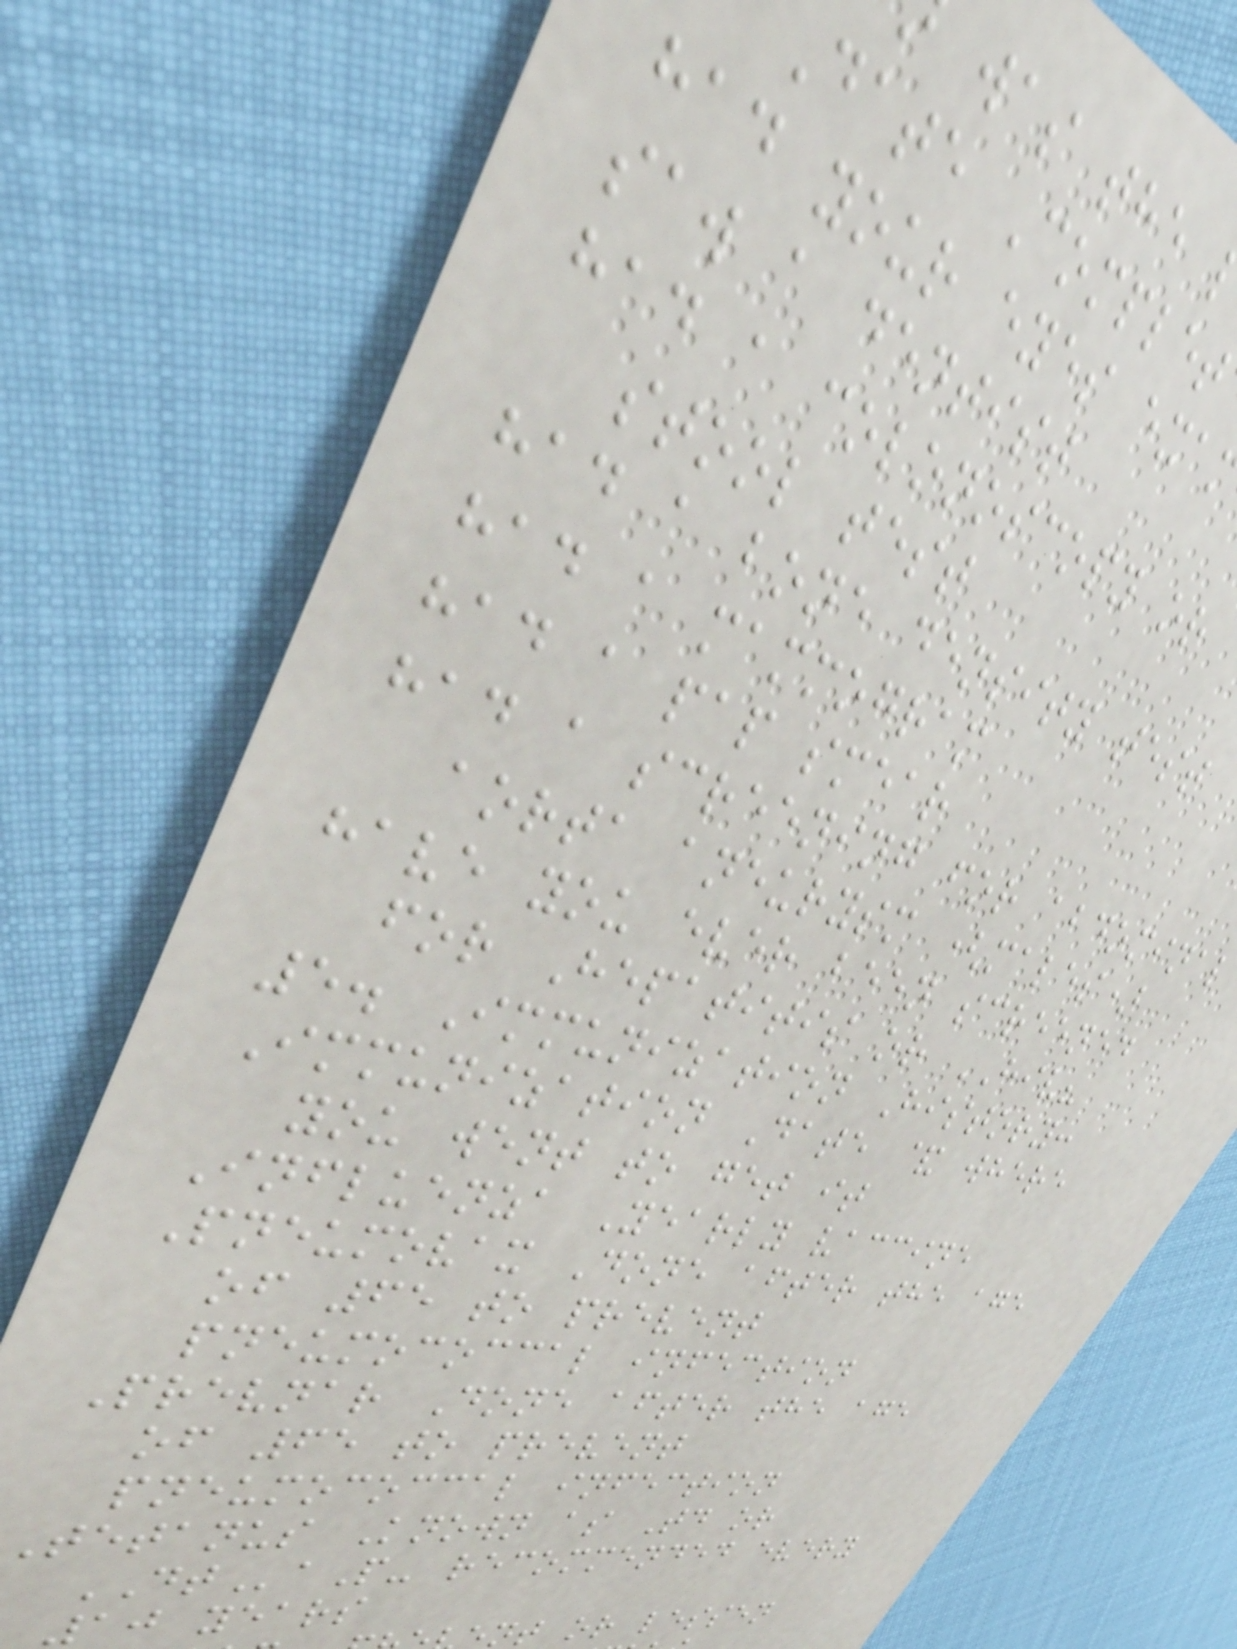was the
Date Complet
had your eyes exa
saw a dentist
had a colonoscopy or
stool test
had a bone density test
had a mammogram
had a pap smear
had a screening for abdominal
aorta aneurysm (males)
have you ever been screened
for Hepatitis or HIV?
5. Immunization History:
Immunization Date & where
you went to get it
Influenza Yearly vaccine
Pneumovax Done after the age
of 65 to prevent
pneumococcal infection
Prevnar Done after the age
of 65 to prevent
pneumococcal infection
Tetanus Known as Td or
DTaP- recommended every
10 years
t or lessen
